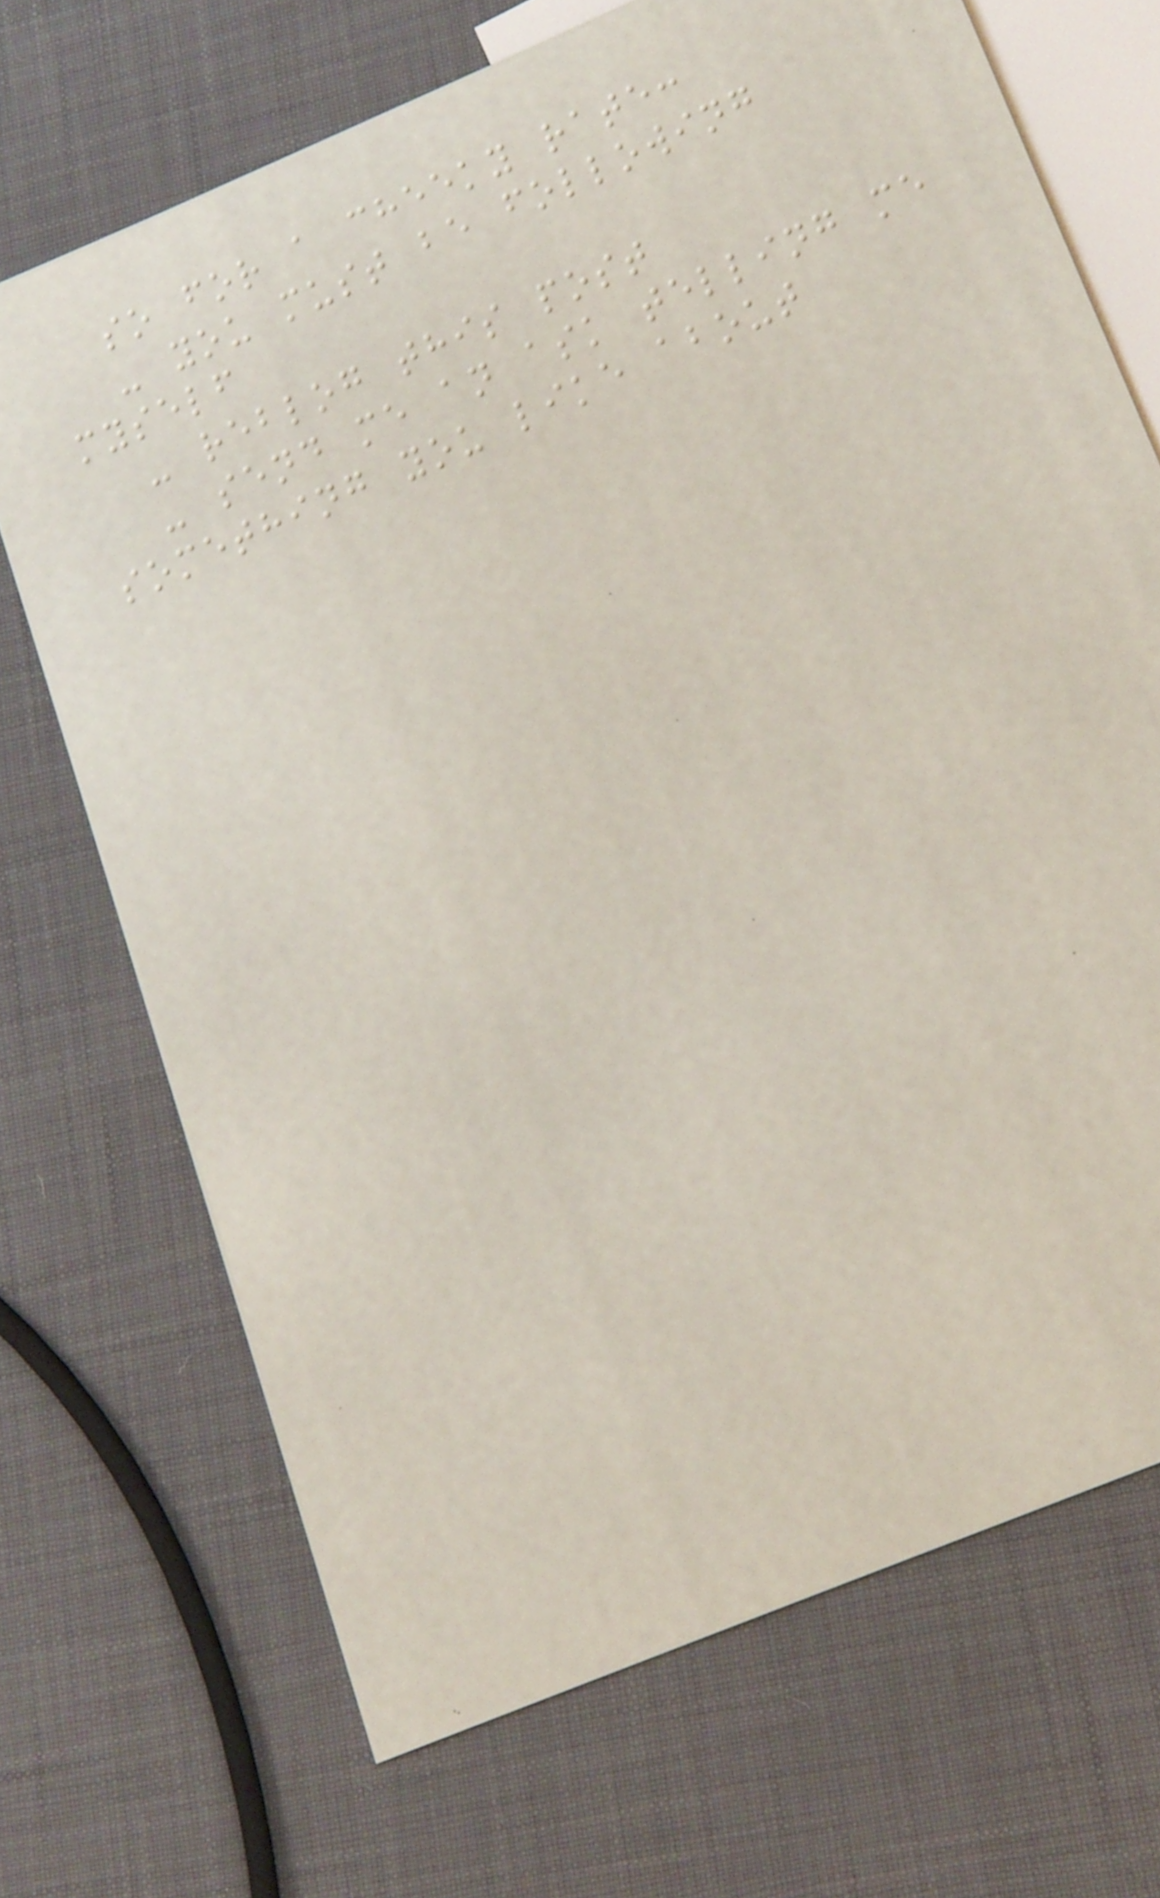so for a cheeky rate:
- you must be following
myself
- reblog this post
- send me an ask telling me
something you like about
